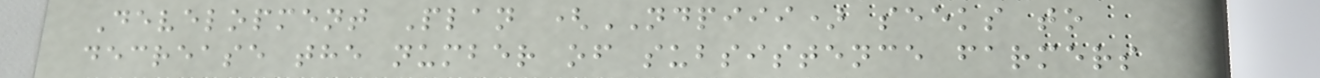Development Plan (NDPIII) seeks to
decrease the number of subsistence farmers
